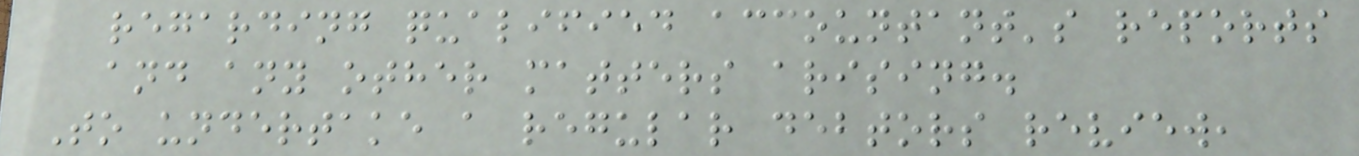regarding qualified accountant's reports
and any other matters arising.
To undertake a regular debtors review,
